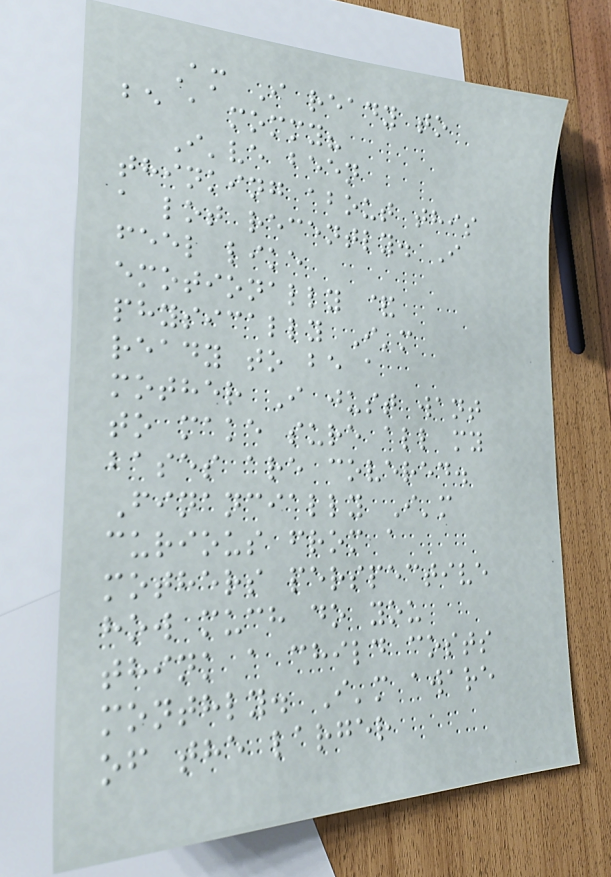Am I ready to
be a mommy?
I've been
thinking about this
a lot recently. I
feel like
emotionally &
physically I'm
ready to be a
mother I just want
to make sure all my
bases are covered.
Financially I'm
curious from a
mothers perspective
how much do you
think a child costs
monthly. I'm aware
of the larger
